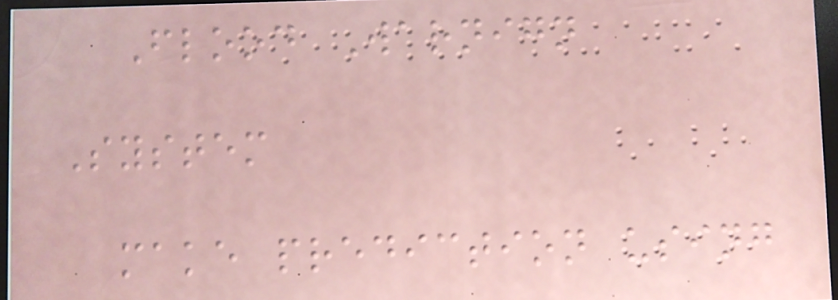Flood Warnign
System
make prediction using
